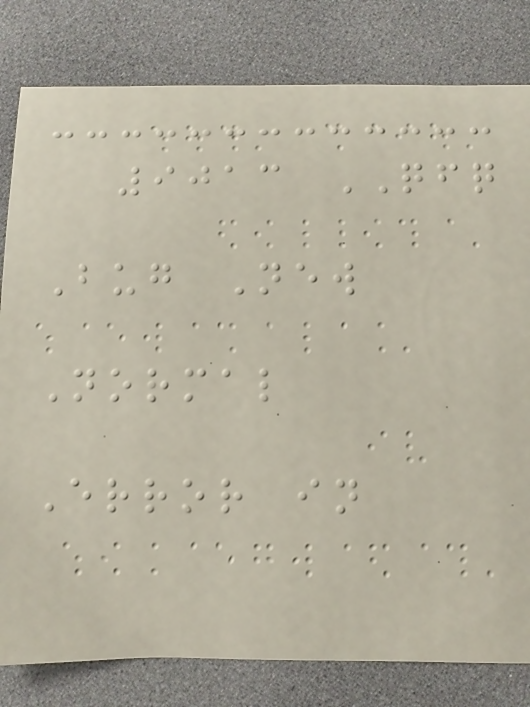9013 QFQ
Bug New
Normal
Error in
